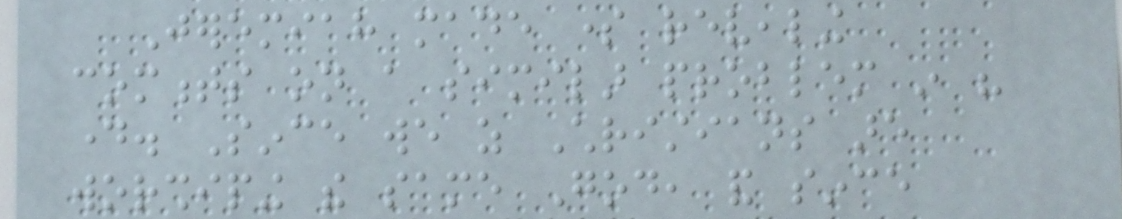Jeremiah made some revealing
comments on a similar problem in his
day. Since we as Christians are
worshiping the same God, and since
